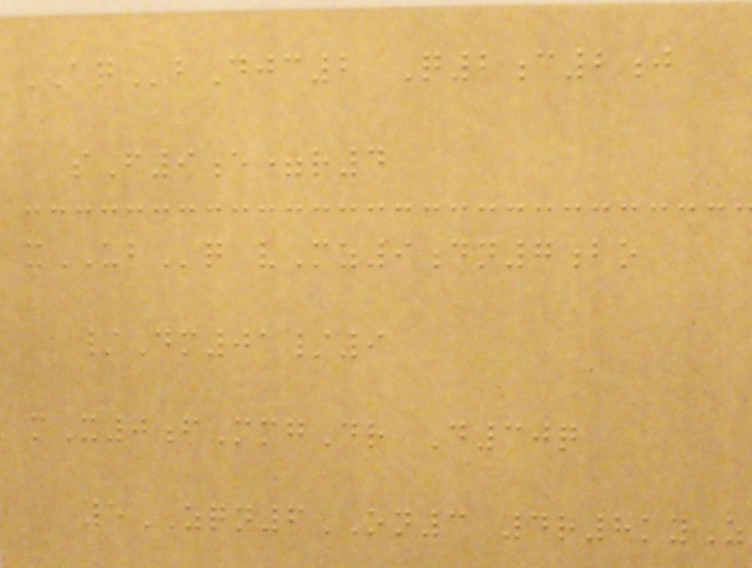AQbDjc2 Q2c2j
sF9e=r4
xUBq vMz9dn7bo
/Dm01/9
mX0fMmgDr D30q
5ZQN6ON3 4r8kyZ
